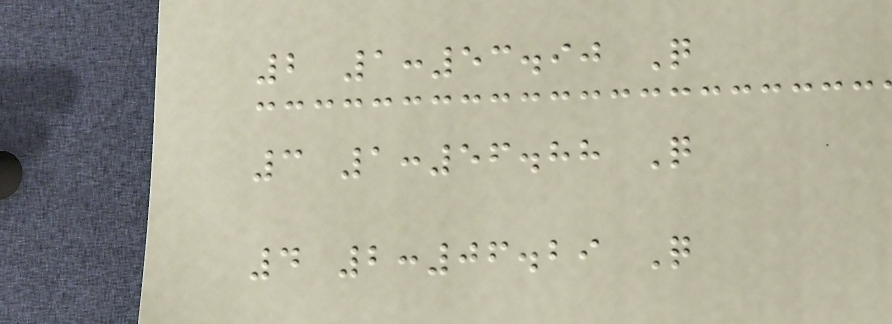2 1:53.90 Q
3 1:56.88 Q
4 2:06.29 Q
